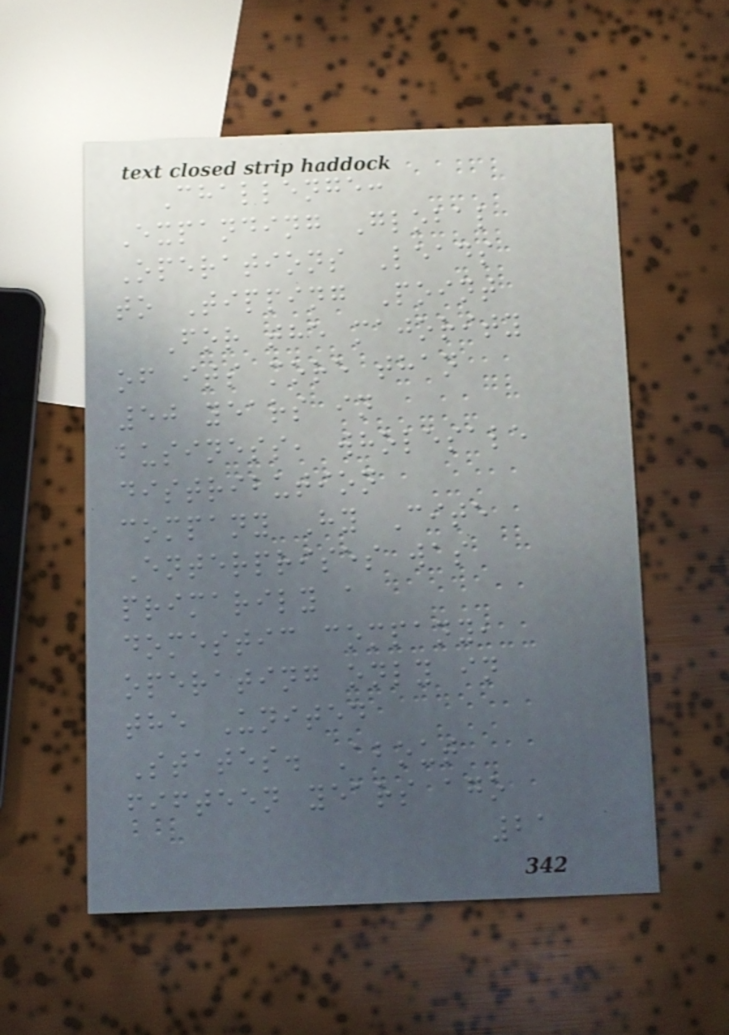Challenge:
Expanding Global
Operations Leads
to Tipping Point
For the majority
of its more than
50 years in
business, wholesale
distribution
company Hy Cite
Enterprises was
primarily a
domestic company,
operating only in
the United
States. About
fifteen years ago
21
